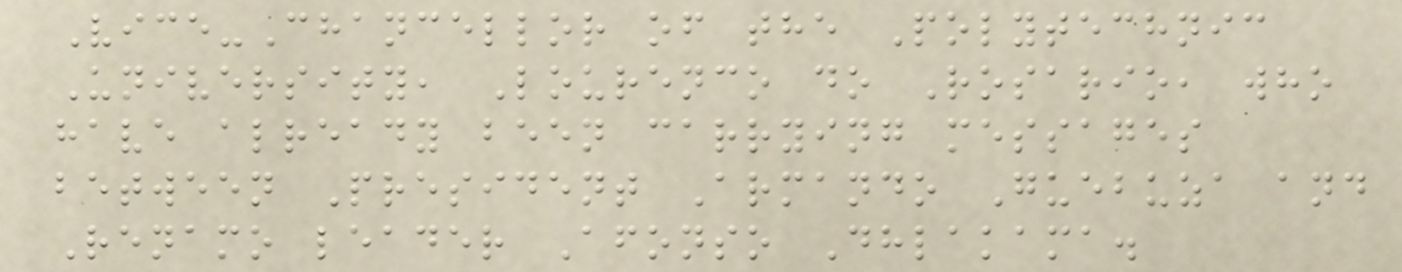Vice-Chancellor of the Polytechnic
University, Lourenco do Rosario, who
have already been carrying messages
between President Armando Guebuza and
Renamo leader Afonso Dhlakama.
